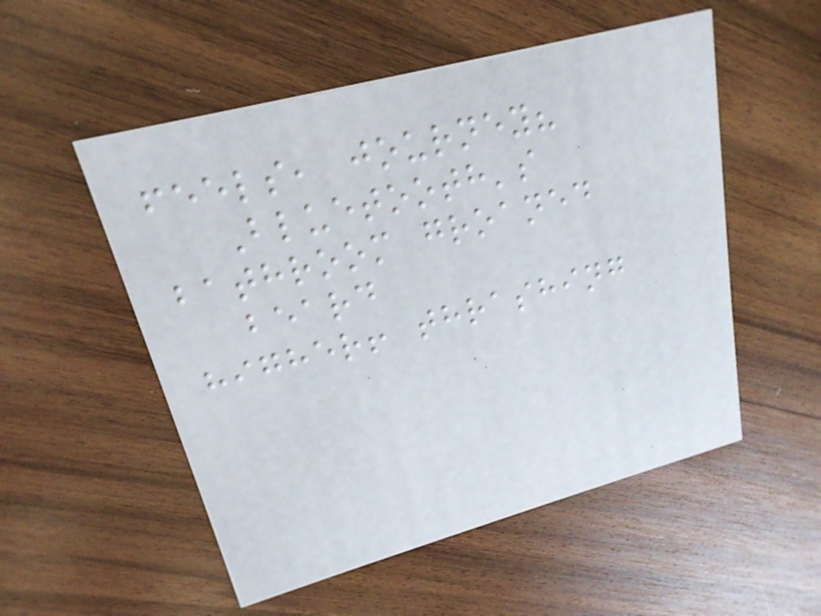feels, journey?
Bluetooth's
bathroom groaned
beard
higher! thrashing
